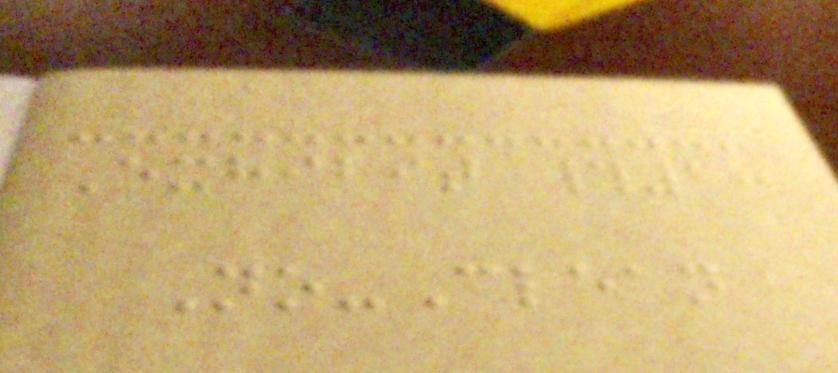Exhibit #1:
No-Clean
